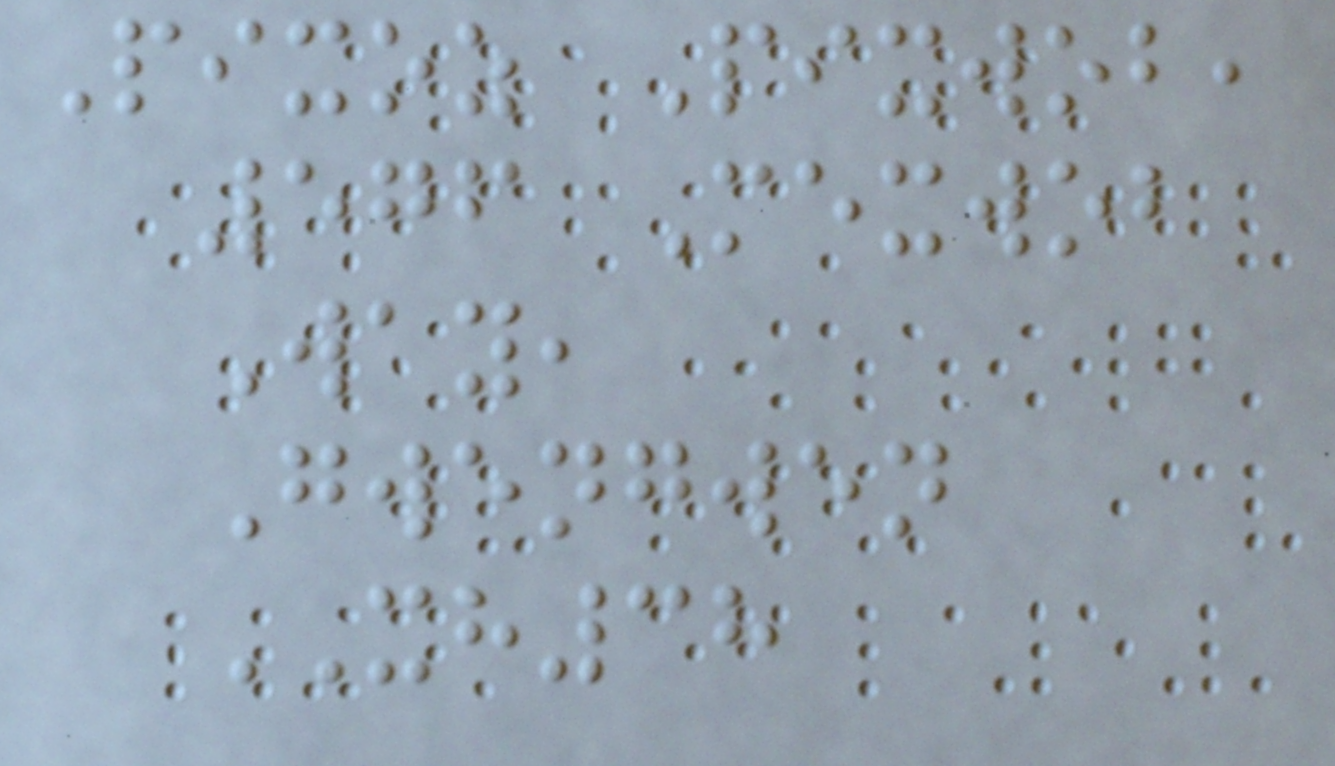Pixoz Pixwob,
576 Mexwob
Way,
Gwengwen
XH38
